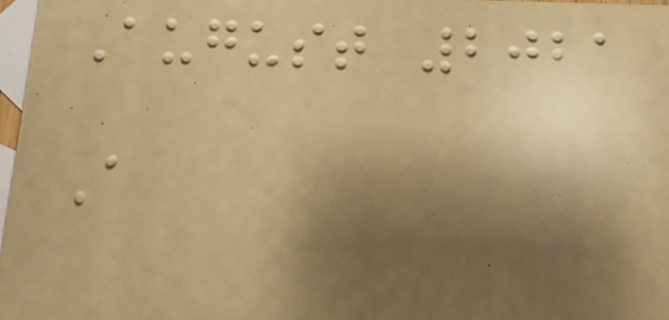August 2021
A
